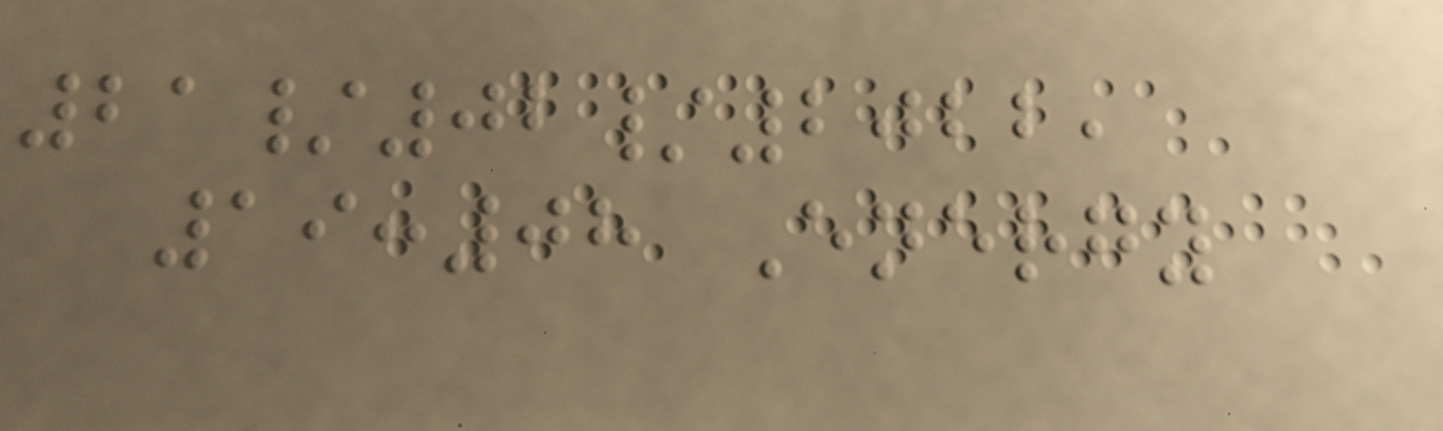21/02/2022,
19:08 Energy
